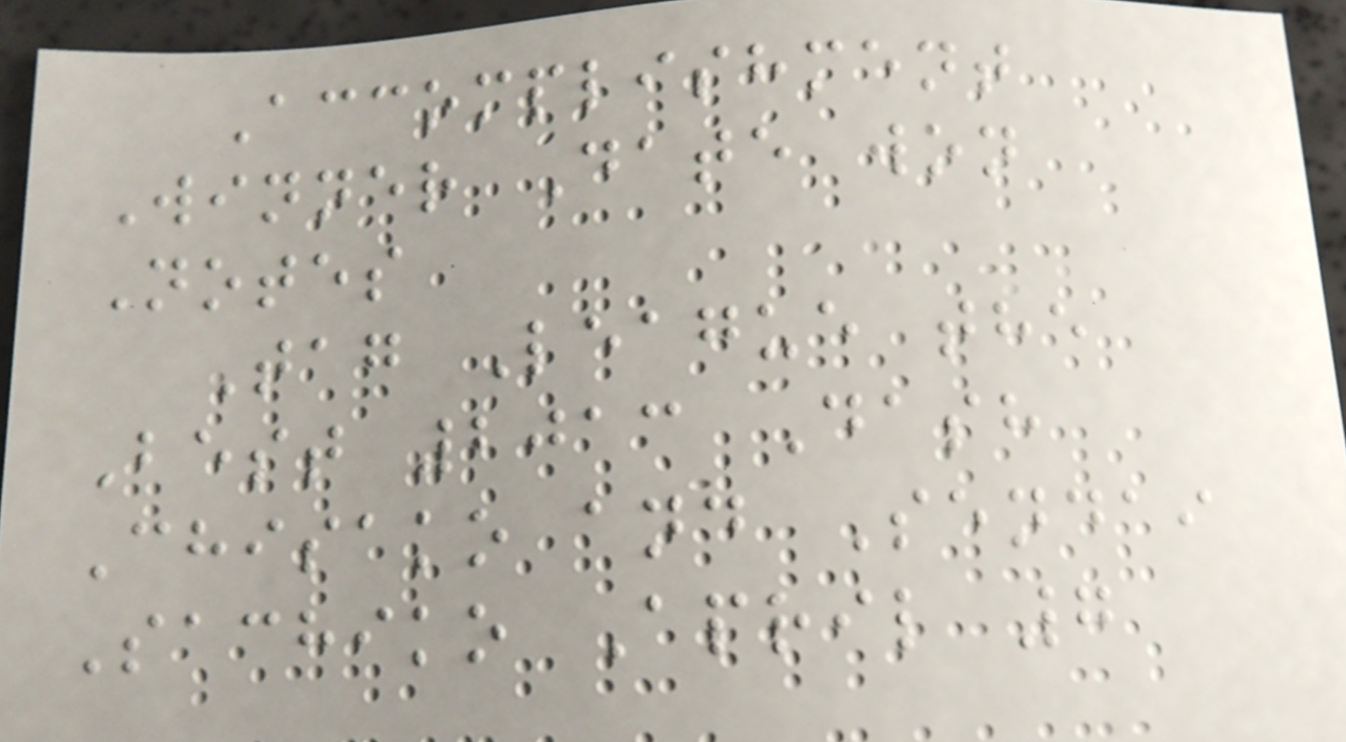Accomplishment
Winner Date won
Notes
Tag League the
Best 2013 Dash
Chisako and Sendai
Sachiko April 7
